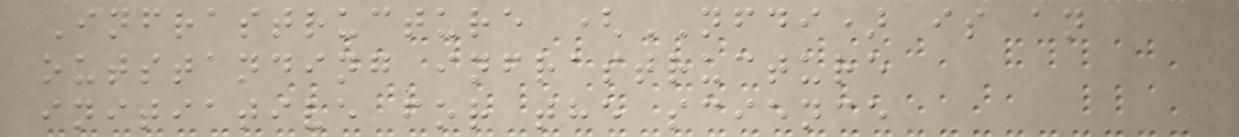Infrastructure (NFDI) is an
outstanding infrastructure
initiative for the science
